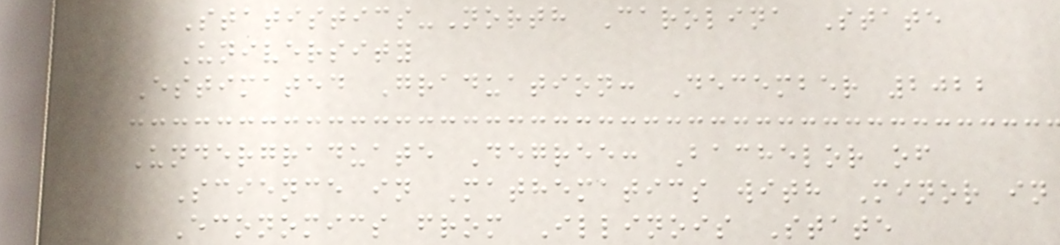Statistics-North Carolina State
University
Estimated Graduation: December 2022
Undergraduate Degree: Bachelor of
Science in Mathematics with Minor in
Economics from Illinois State
